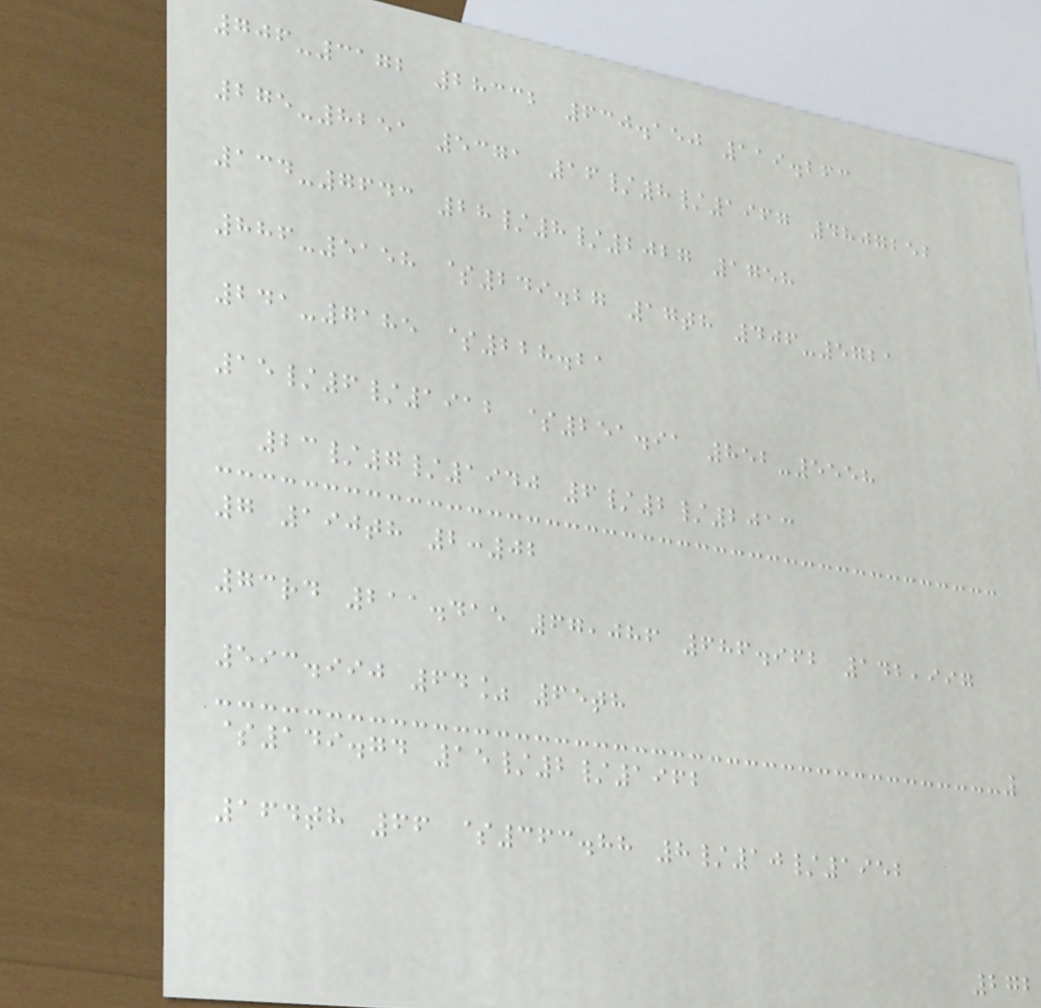706-3172 28332 630.150 119.263
275-8251 5371 16/8/1967 4807252
134-7643 28/8/2027 1758
886-5158 $249.27 17th 406-5721
241-7185 $228.21
15/6/1912 $251.91 852-5558
23/7/1940 6/2/2013
7 190th 2:02
73rd 211.415 67,086 686.962 142,997
593.990 64% 65th
$149.74 15/2/1962
164th 66 $363.88 8/10/1952
272
